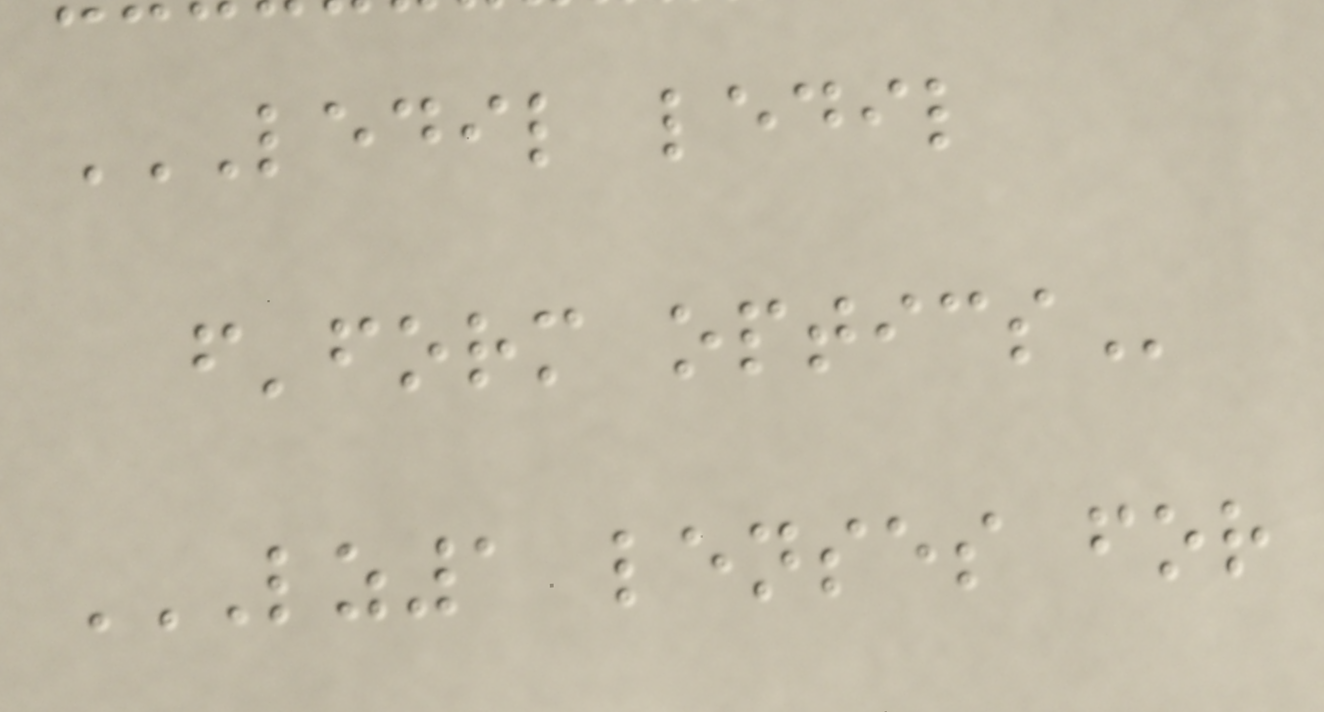LEDIL LEDIL
F'FORM OPTICS
LZ1 LENSES FOR
